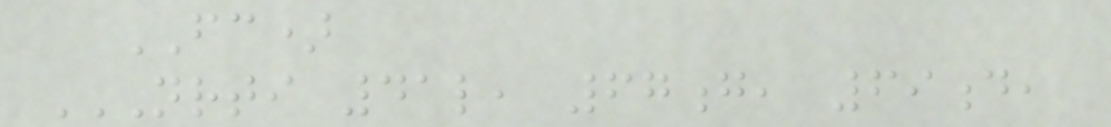FC)
NRTI 41L, 67G, 69D,
